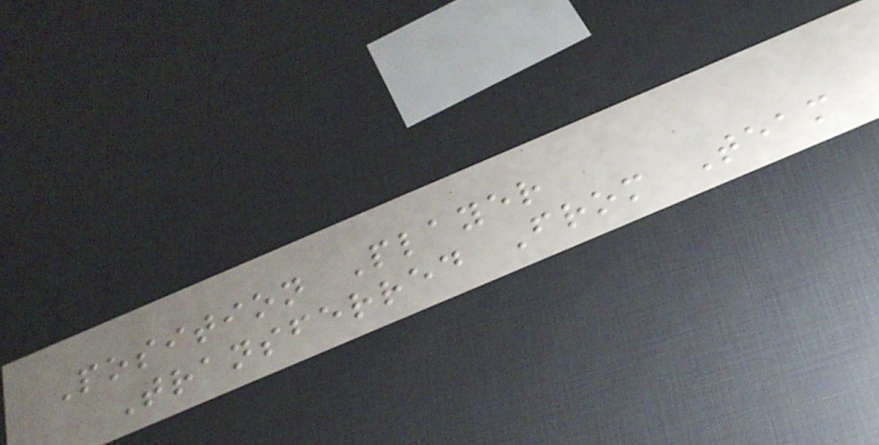Position Player
Transferred From Team
